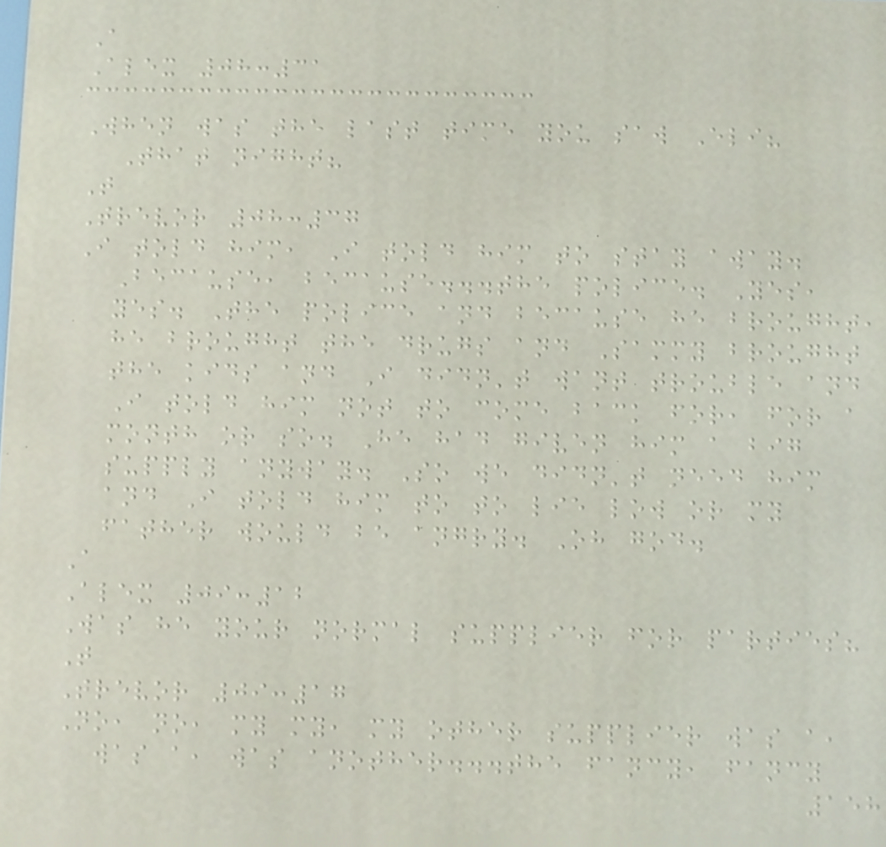A
Alex 08:31
When was the last time you saw Eli?
That night?
T
Trevor 08:37
I told him, I told him to stay away.
Because, because...the police. Yes,
yes. The police and because he brought,
he brought the drugs and Sammy brought
the kids and I didn't want trouble and
I told him not to come back for, for a
month or so. He had given him a big
supply anyway. So we didn't need him
and I told him to to lie low or my
father would be angry. Oh god.
A
Alex 09:12
Was he your normal supplier for parties?
T
Trevor 09:17
No, no, my my, my other supplier was a,
was a, was another...the fancy, fancy
158
